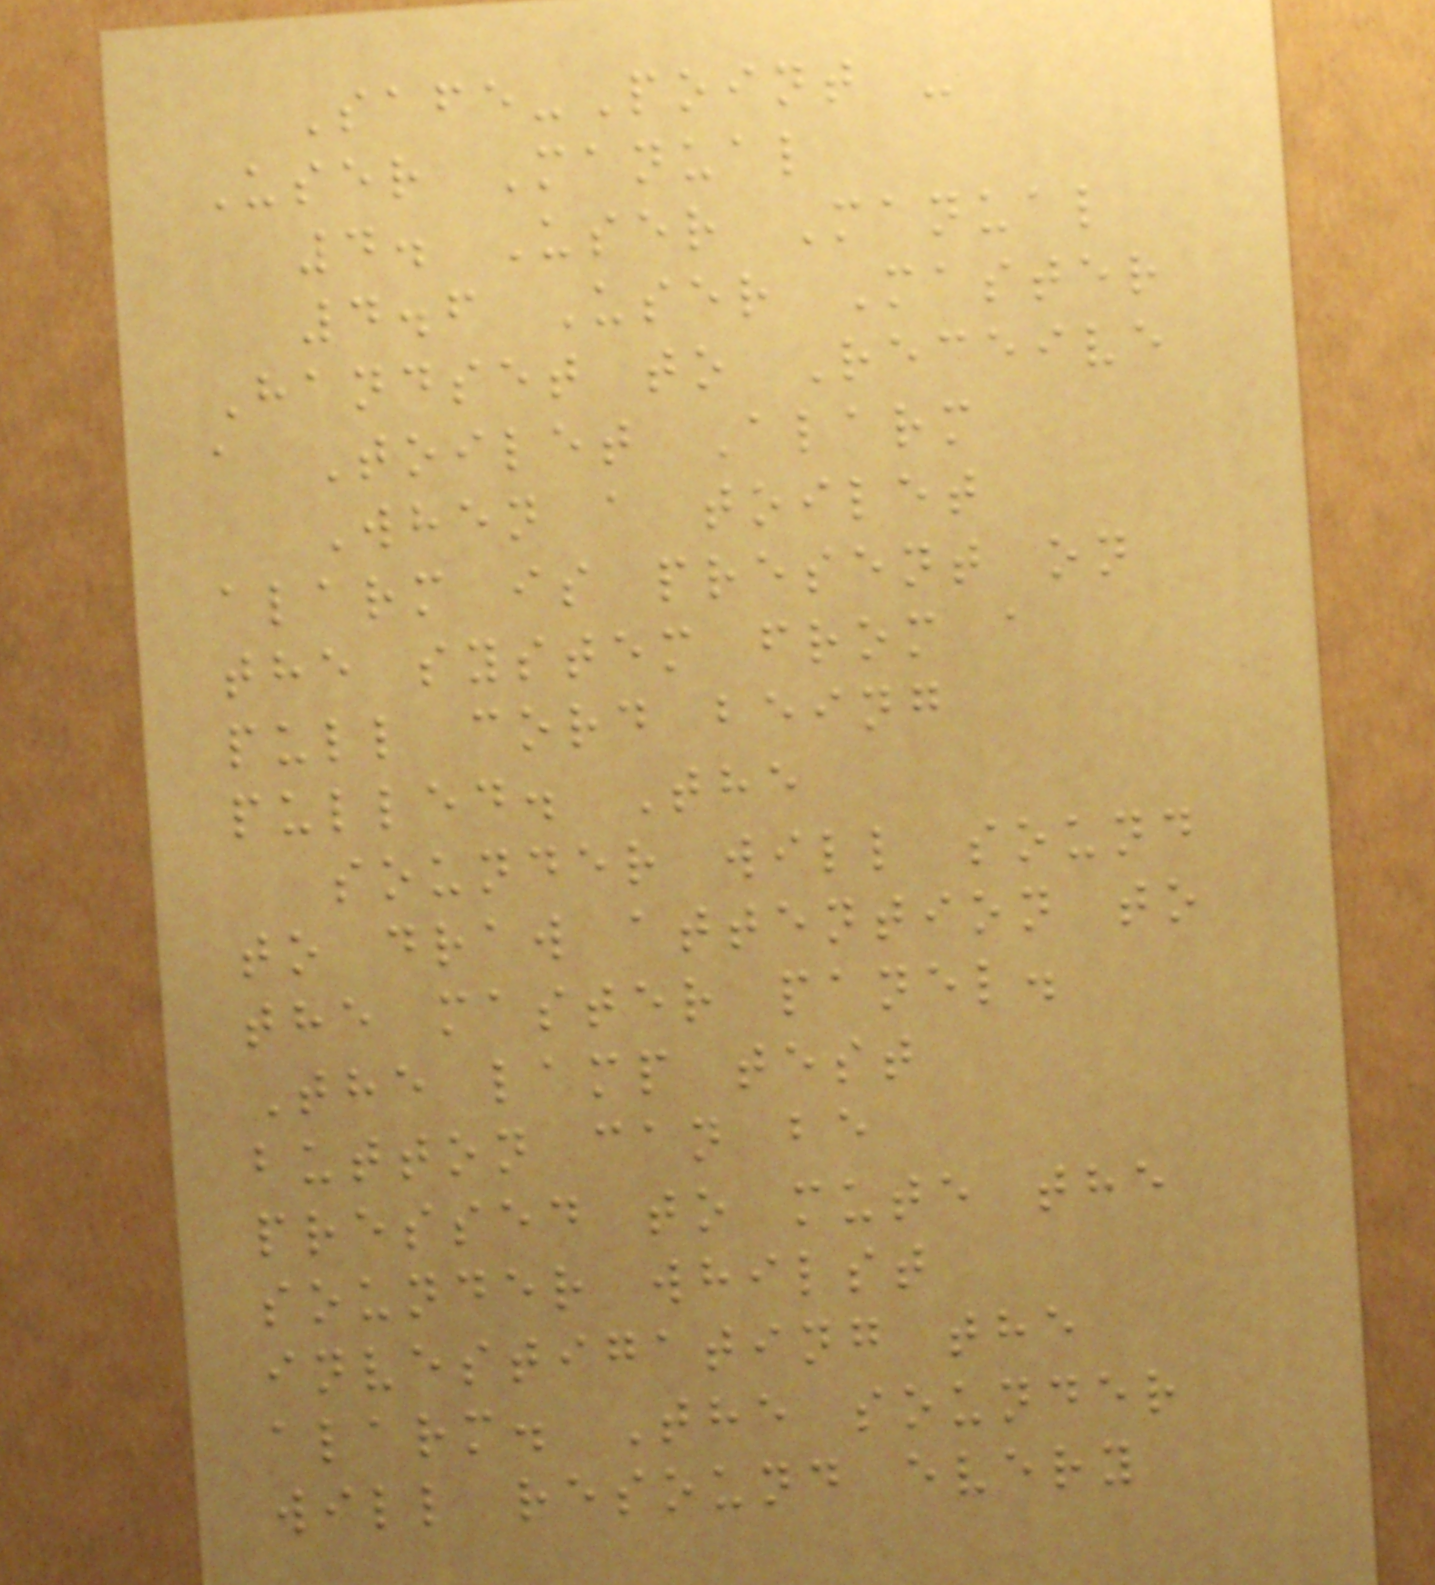Safe-Point -
User Manual
4. User Manual
4.6 User Master
Handset to Receive
a Toilet Alarm
When a toilet
alarm is present on
the system from a
pull cord being
pulled. The
sounder will sound
to draw attention to
the master panel.
The lamp test
button can be
pressed to mute the
sounder whilst
investigating the
alarm. The sounder
will resound every
